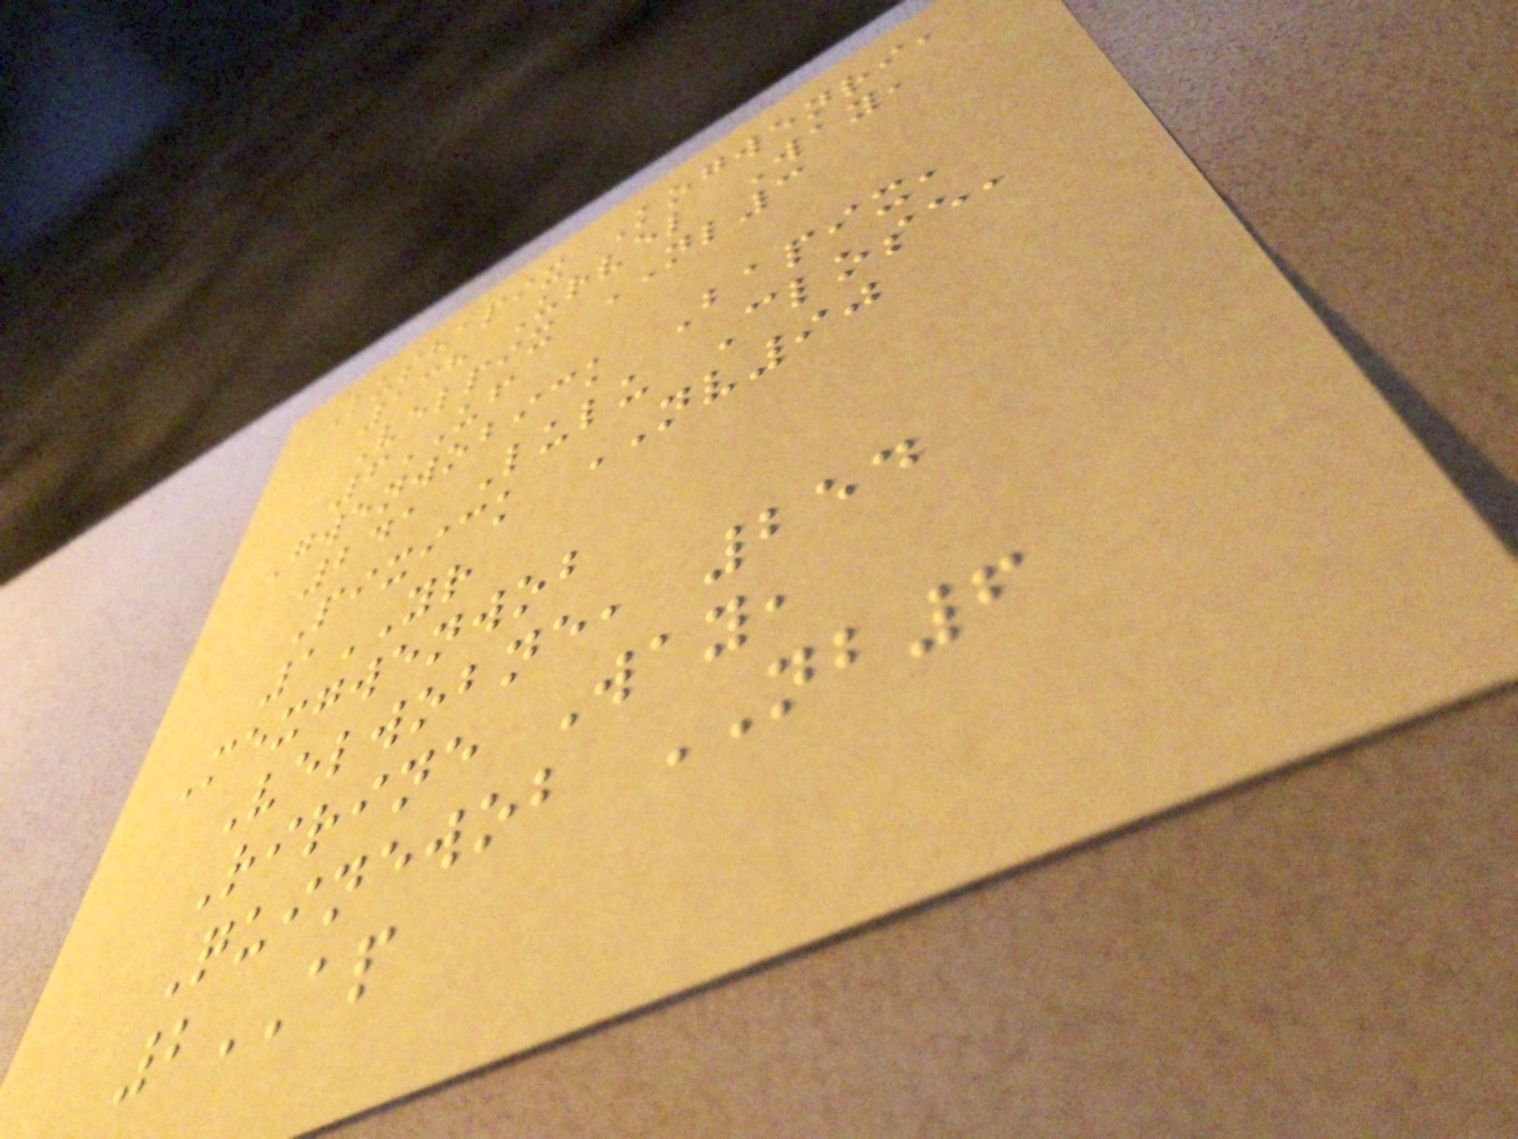Lushapix Kogwenri,
138 Urvel Way,
Velpix NL3
6UF
Gwenwobick Bapix,
241 Lulu Close,
Pixick NV90
1YR
Mexgwenwob
Velwobne, 254
Ririne Way,
Quinewob NB6
2AP
